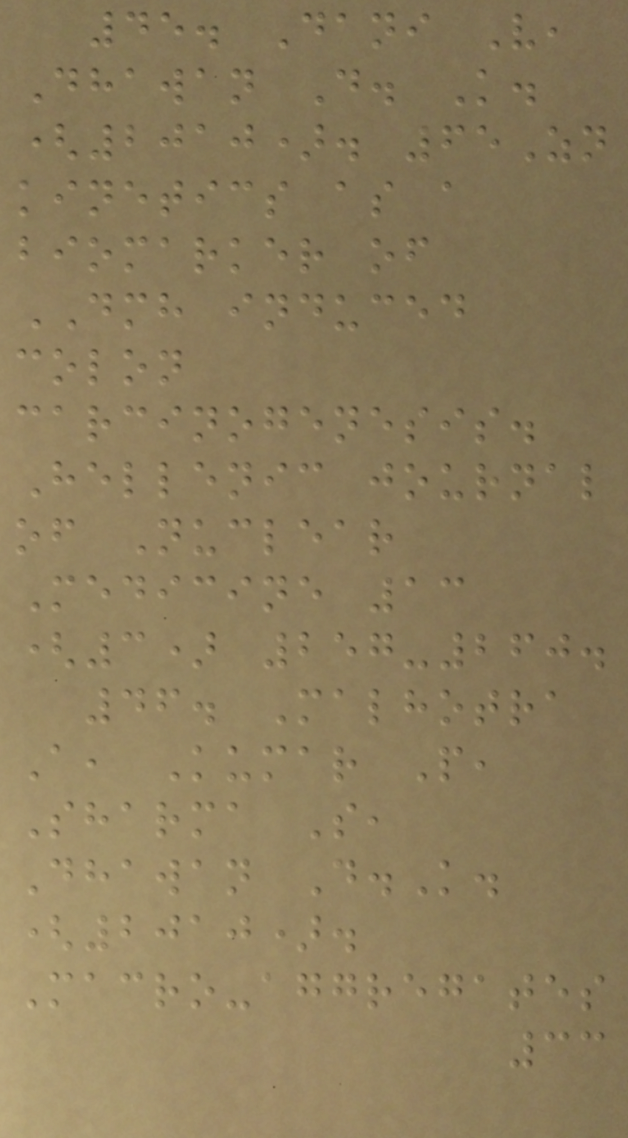45. Dani V,
Dhawan D. K.
(2010). 65Zn
kinetics as a
biomarker of
DMH induced
colon
carcinogenesis.
Hellenic journal
of Nuclear
Medicine 13
(3) 257-260.
46. Malhotra
A, Kumar P,
Sharma S,
Dhawan D.K.
(2010).
Macro-aggregates
33
